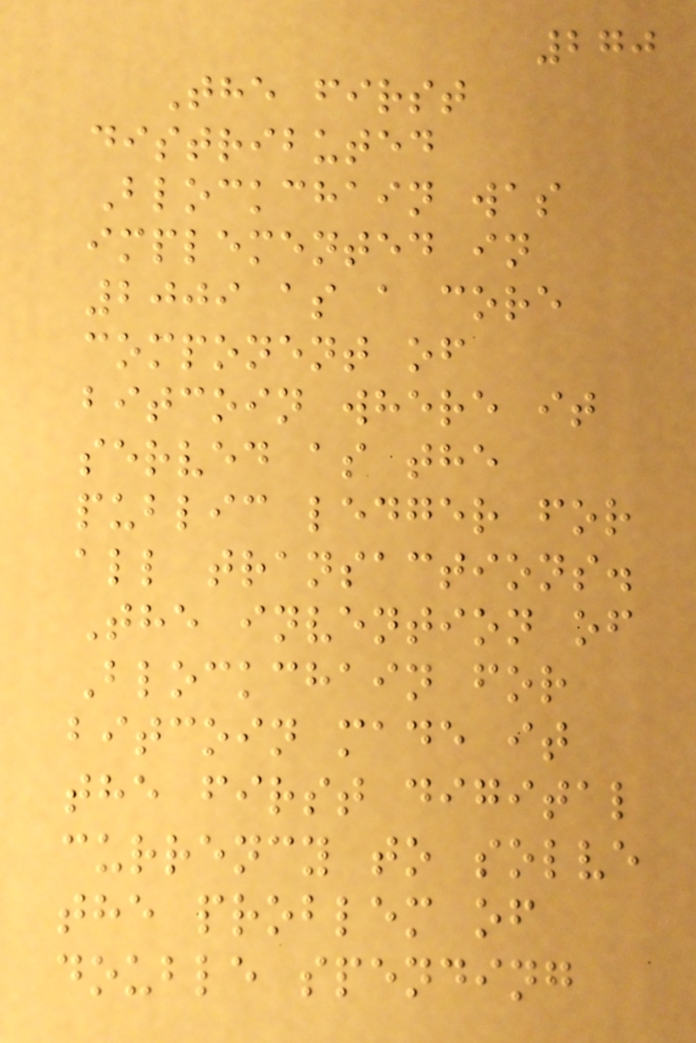270
The first
distributed
Blockchain was
implemented in
2009 as a core
component of
bitcoin where it
served as the
public ledger for
all transactions.
The invention of
Blockchain for
bitcoin made it
the first digital
currency to solve
the problem of
double spending
